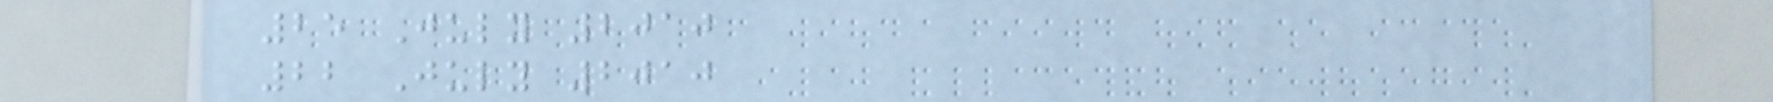25 July 2010
22 July 2010
